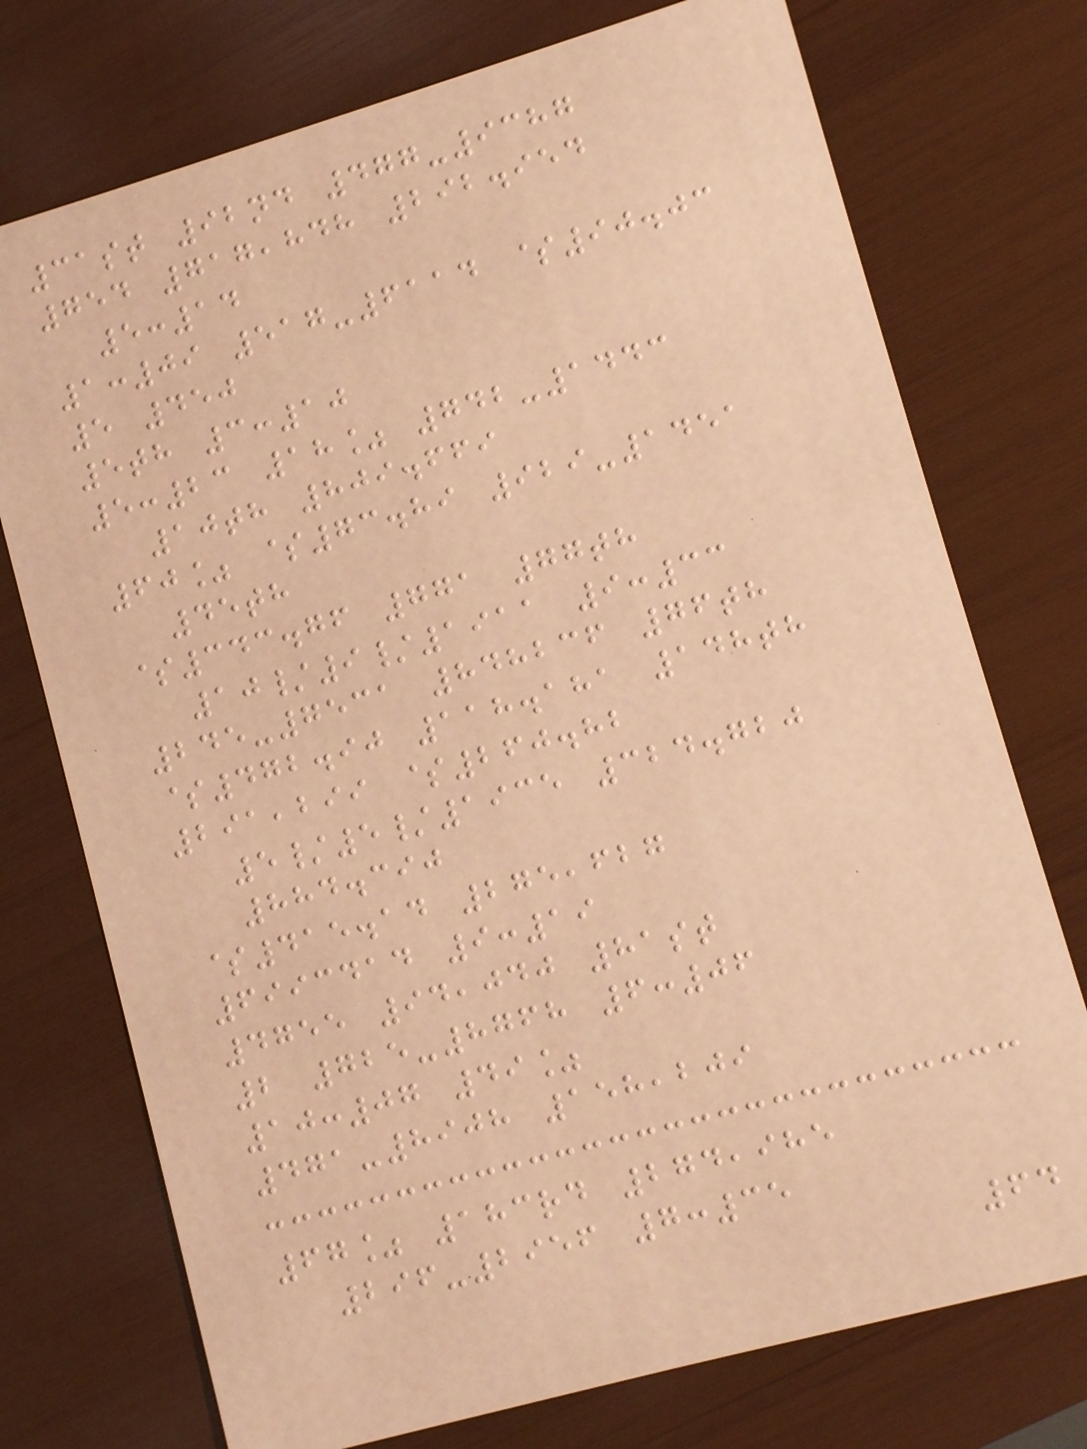31st 92nd 477-9387
754 717,848 292.954
5:14
1:09 517-6114 $90.03
5 450
5th 3:10
5:23 18% 742-1443
10th 809.669
60% $73.89 929-1451
45th
$343.76 771 77th
10/9/1911 9:33
245-7531 848236 76th
$472.90 118.181 148th
291,299 $260.82
5/5/1935 324.720
884.390
$415.14 275,627
6993414 9:19
4755 94,040 81st
2 725-8768 6:06
10:07 49%
471-8908 158,209
67% 183rd 274,985
296-2956 7:35
64
